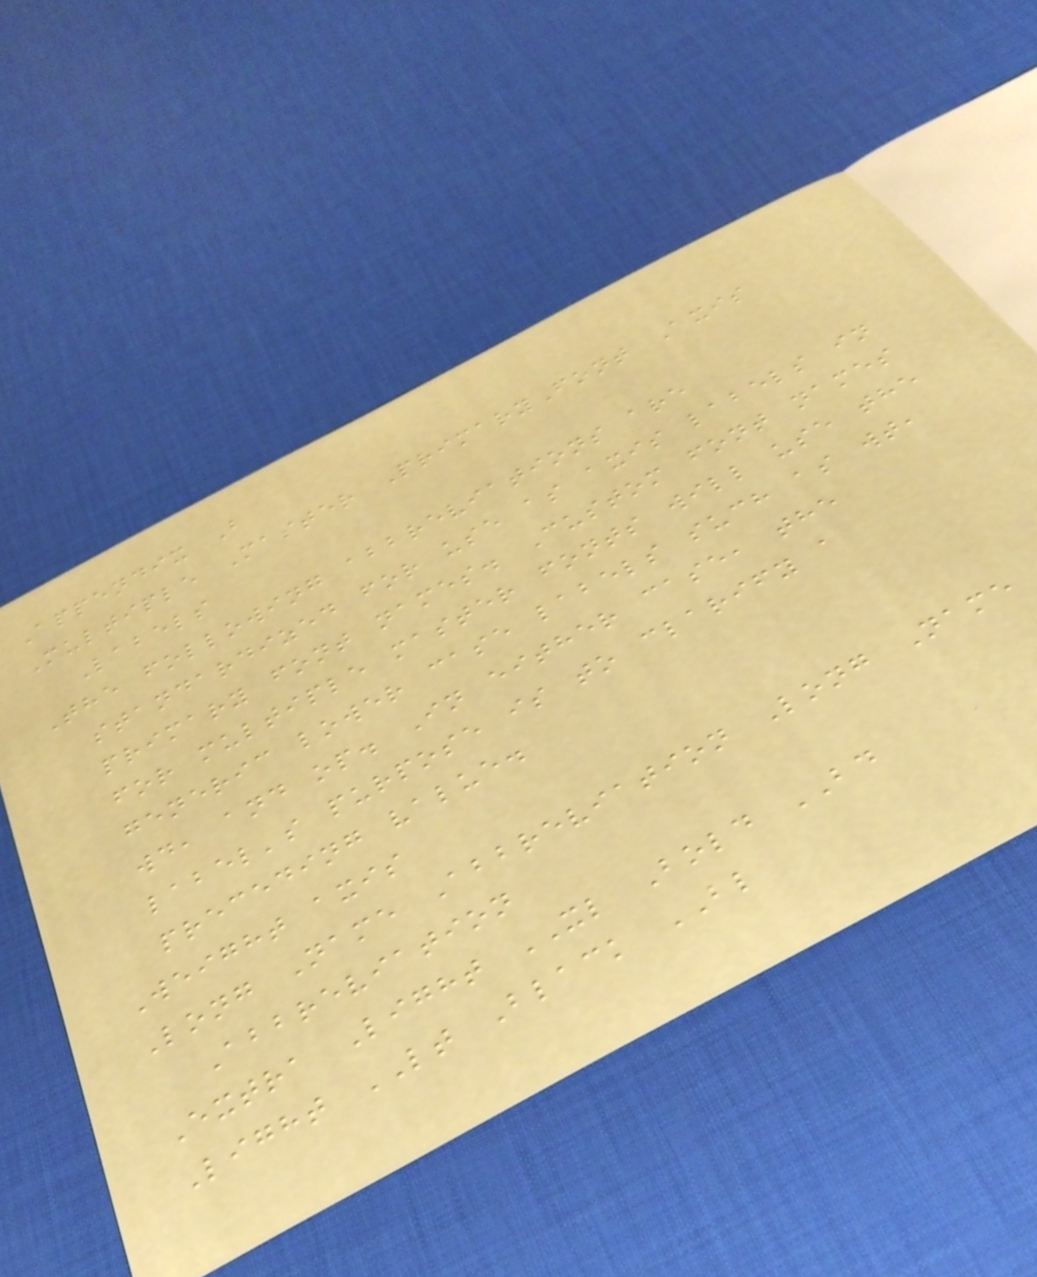Appendix B
Multiple Master PrimaryFont Axis
Labels
The following abbreviations are
standardized for use as axis labels in
primary font names. Custom font names
for multiple master fonts will use the
generic lower case labels such as wt,
wd, and op. In either case, the
label's purpose is to clarify a
preceding value.
Weight axis
Long Name Abbreviation Long Name
Abbreviation
Extra Light XL Bold BD
Light LT Black BL
